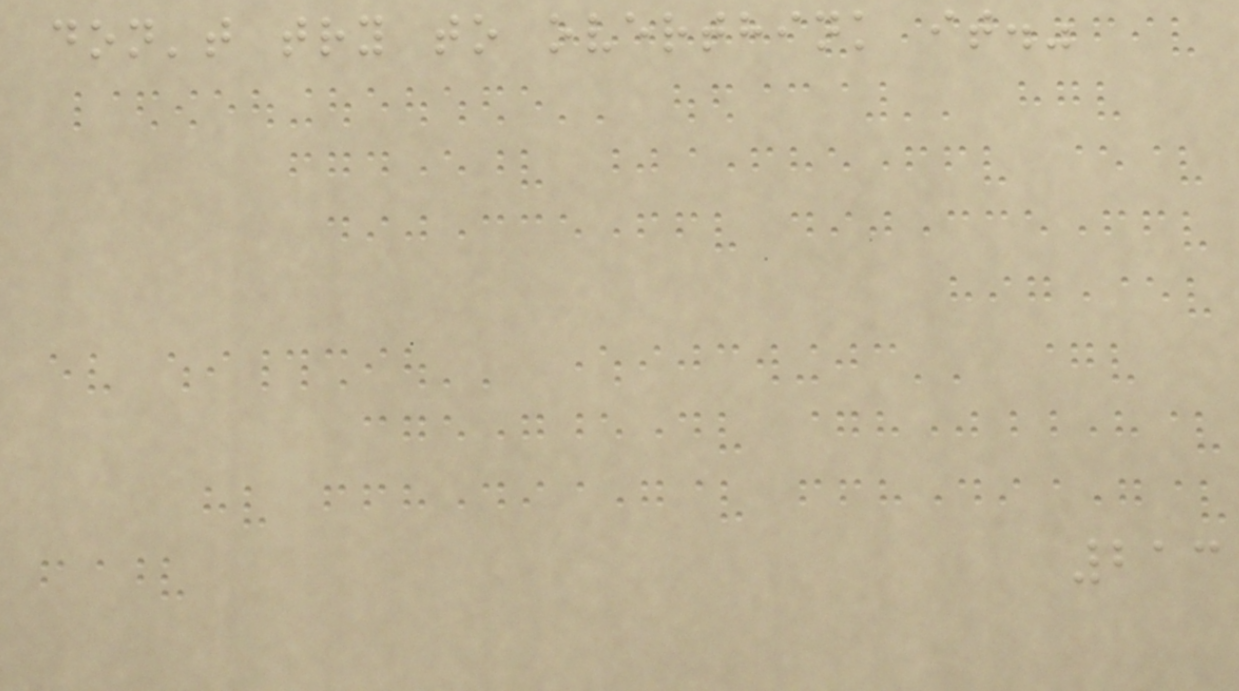don't try to overthink it."
213
